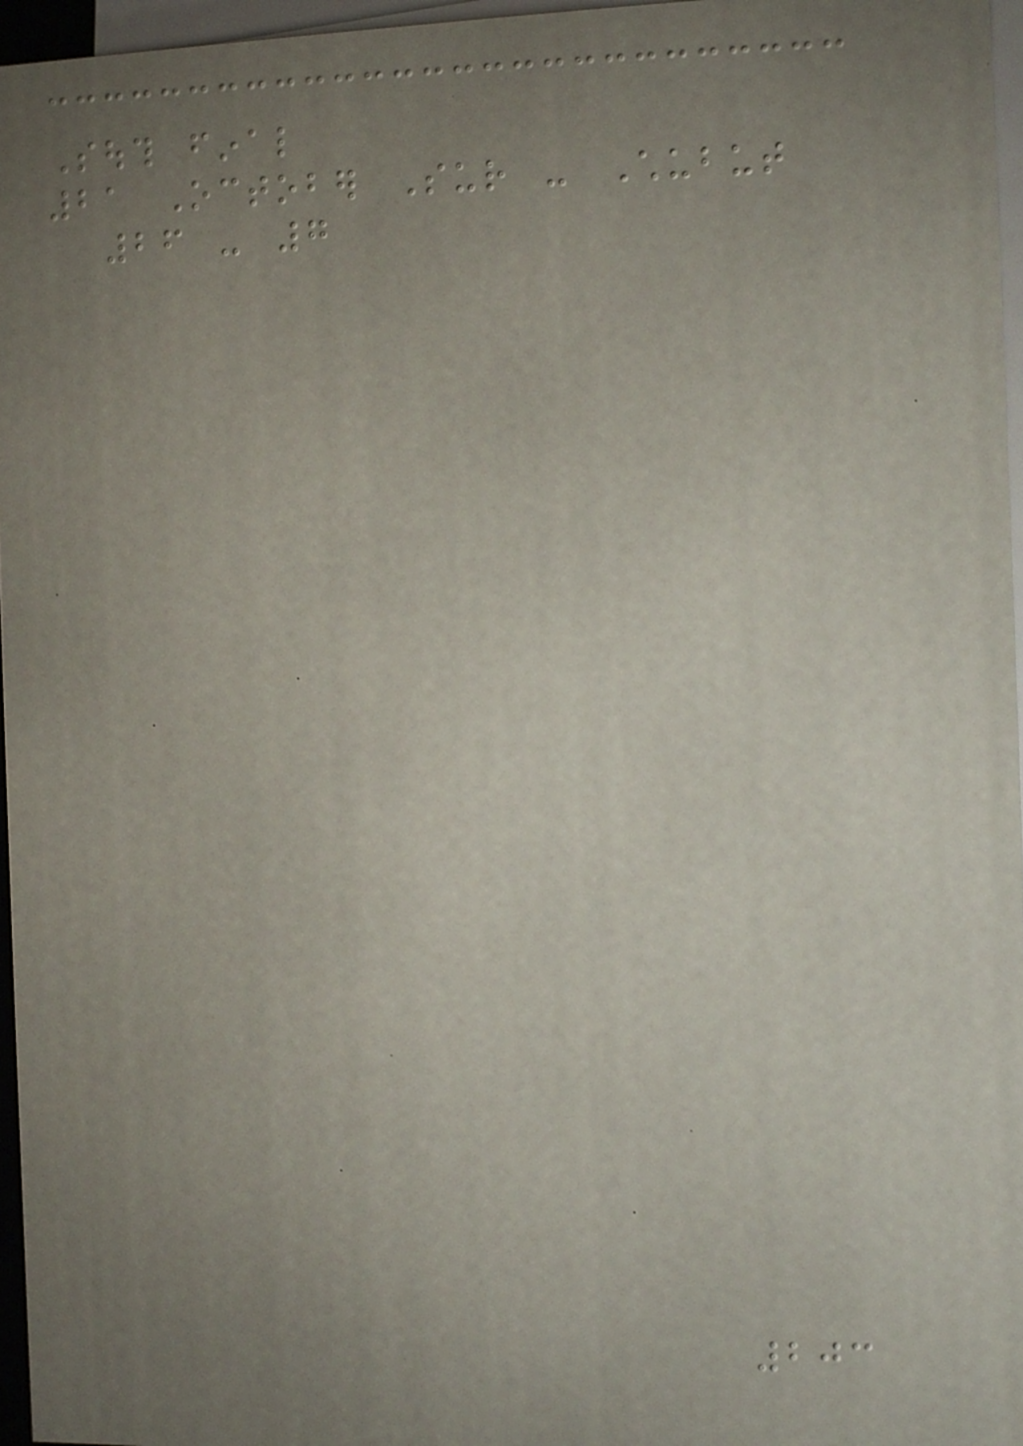South final
21 October Sur - Chubut
26 - 7
203
